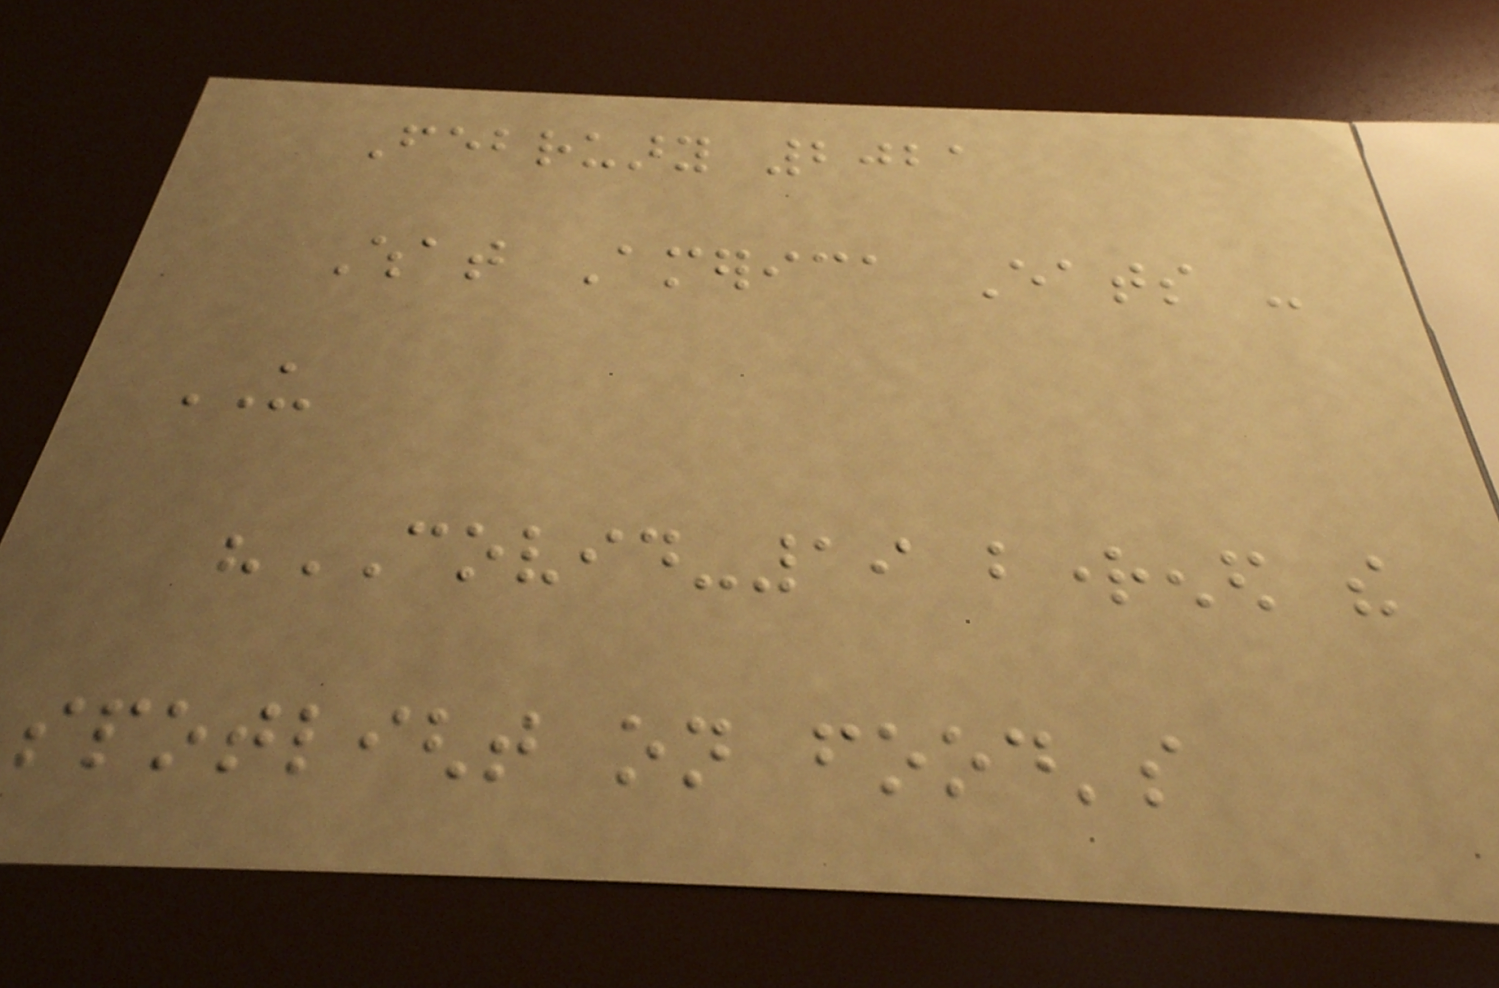February 2021
What America Eats -
US
"COVID-19 brightened the
spotlight on food's
